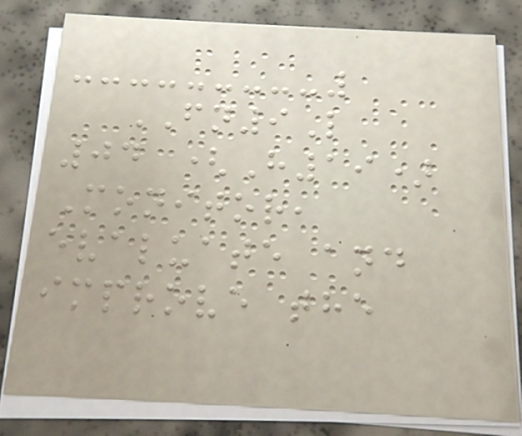FN9L
04 (H19)
Monitor,
evaluate and
improve the
